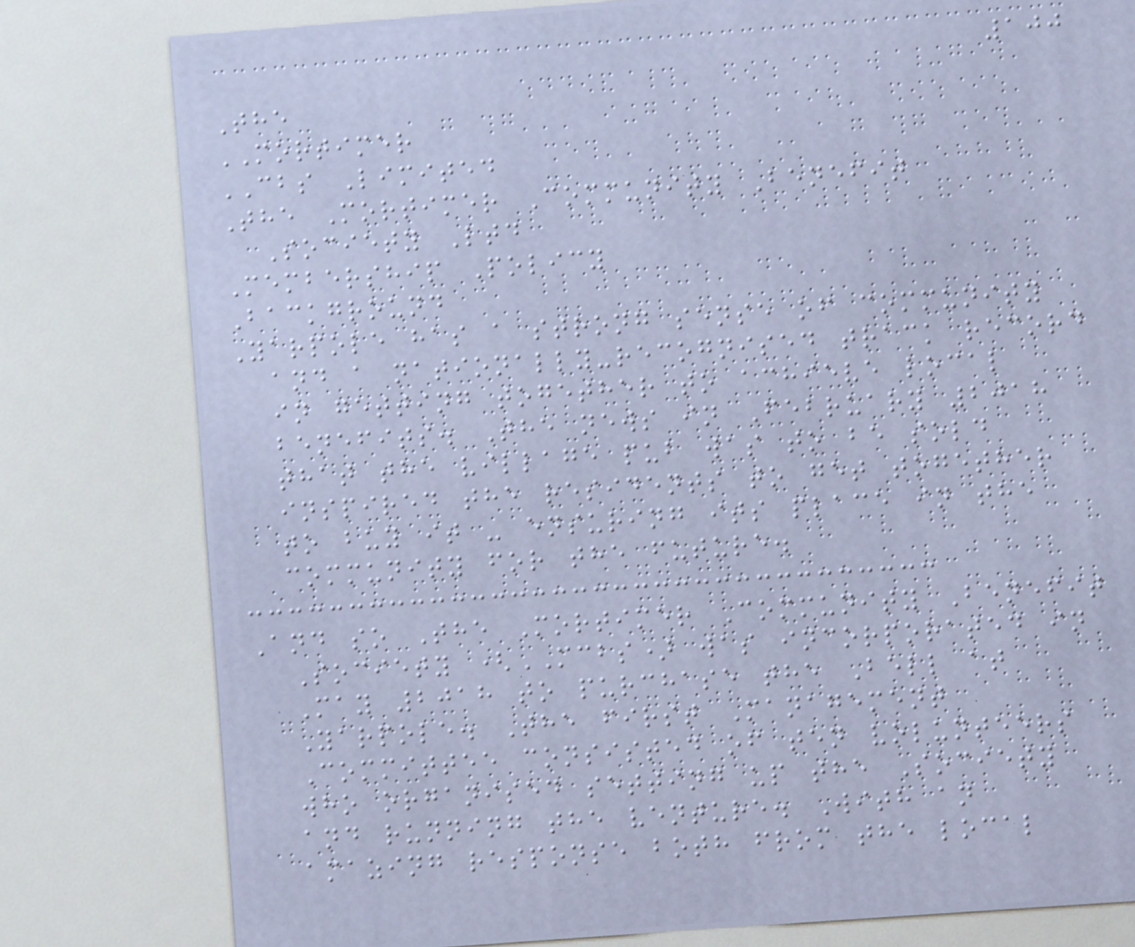100
The
MORTIMER
CBS Limited
The Mortimer Community Benefit
Society Ltd
Membership Policy
Background
Yarpole has a strong sense of community
and a nationally-recognised track record
in getting together to achieve local
benefits. The news in February 2018
that the village pub was to be sold
inspired the residents to get together
to buy it - ensuring its place in the
community for the future.
And so The Mortimer Community Benefit
Society (MCBS) was incorporated in
May 2018 to purchase the Bell at
Yarpole. The first Management
Committee consisted of ten volunteers
who organised setting up the Society
and running the venture. With an
amazing response both from the local
